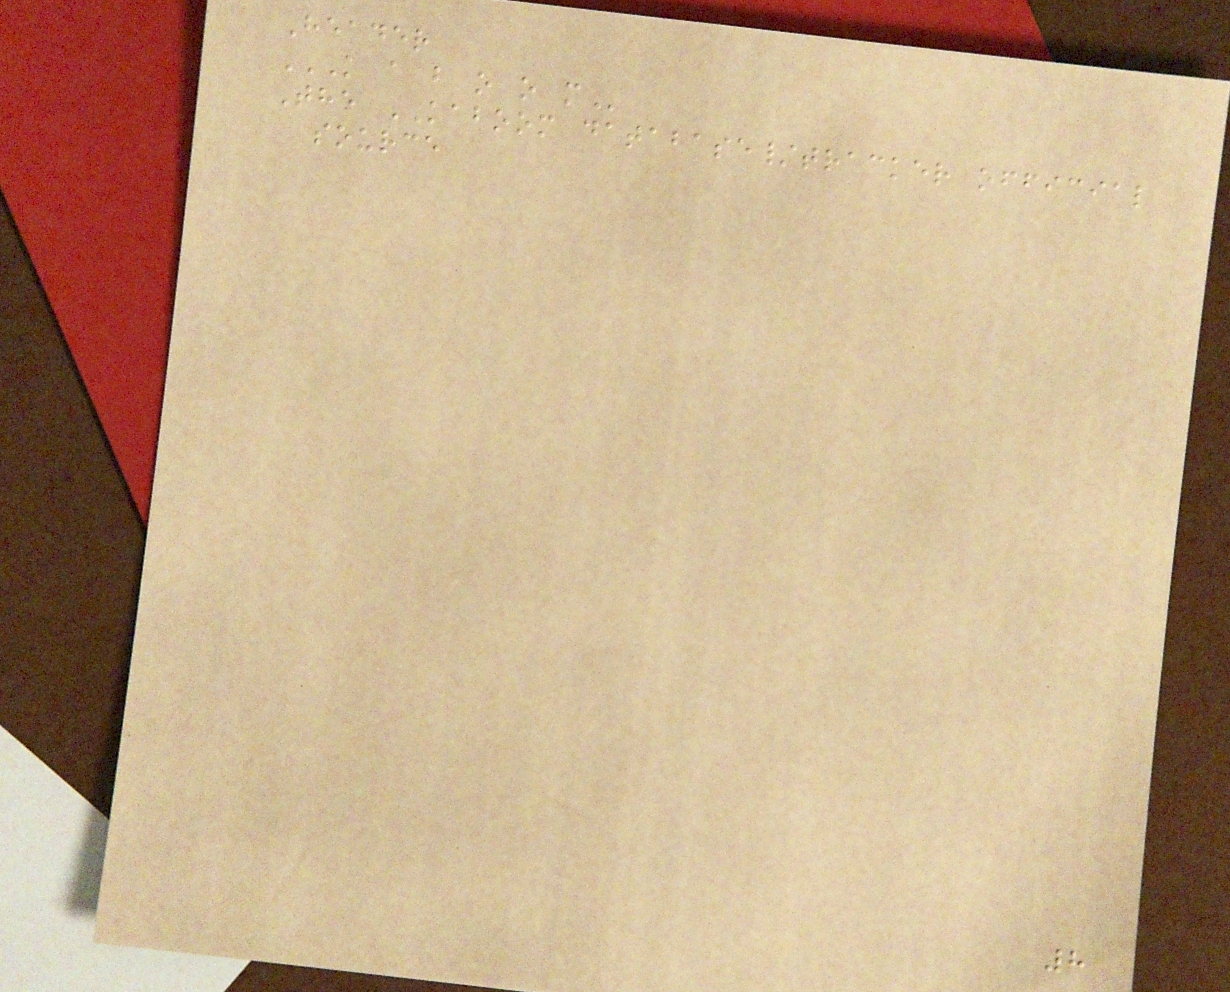Header
K A B O O M
The KABOOM database/tracker official
source
8
